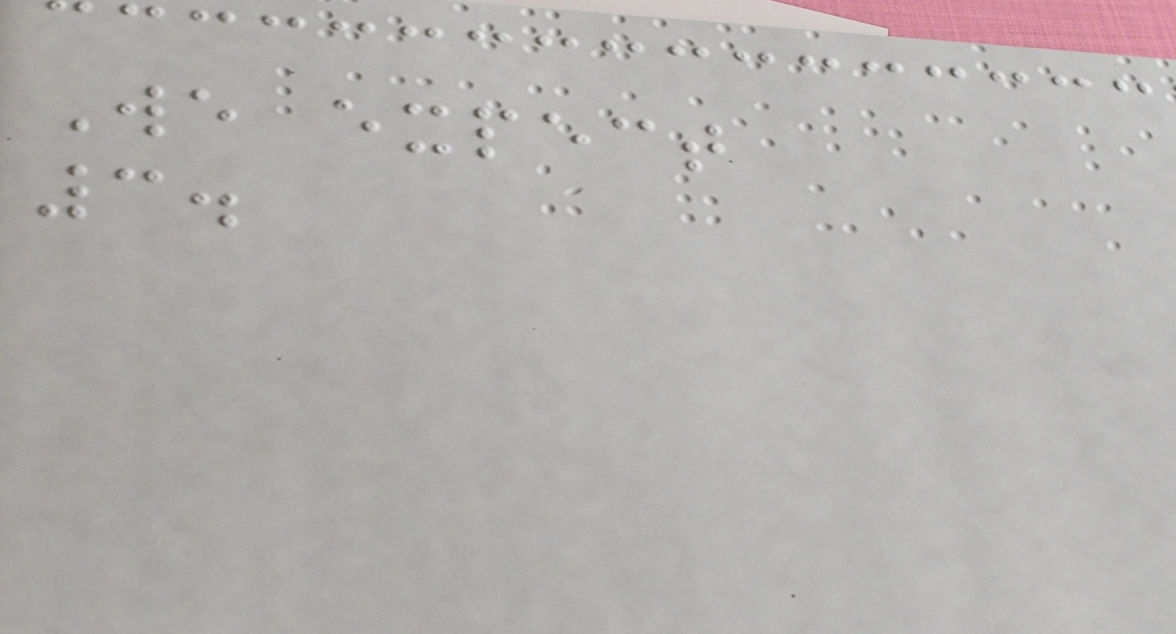We expect
3.
